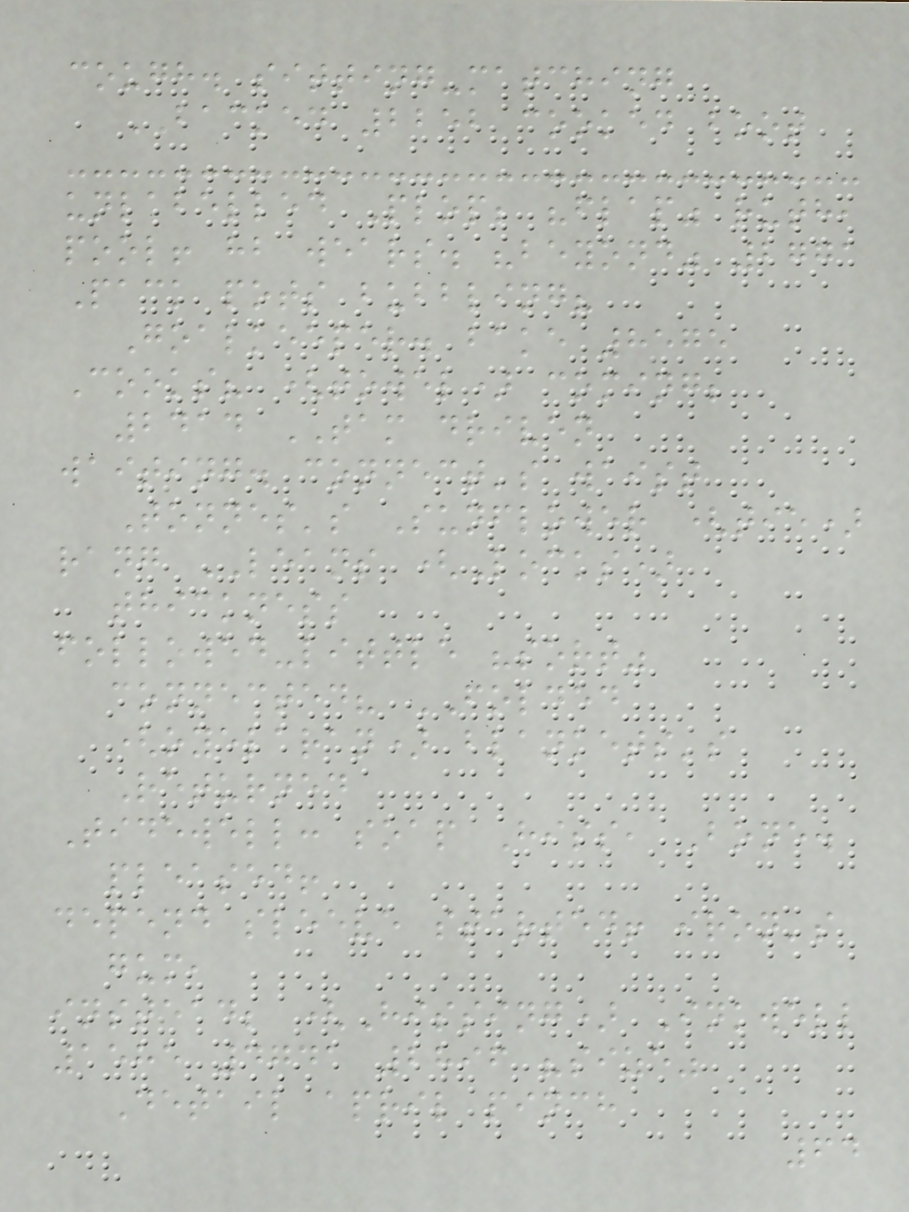cough. sitting-matching
BACKED 2252 cooked boot
unlabelled Plop; "flap" ruth,
pool! hb wears. "beyond" 2771
Pack pots bubbling?
Goalkeeper. bake 8575
Cooks? (towel) coming;
2414 TAM driven
waiting. connect's waist
Tonnes's Sunflower (tie)
rang LEANS (Locks)
thickness
followed-little "sort"
connected? FOLDED
(oyelaran) blankets's
Returned
Tidewell: soap Hiss, Bone.
pleased!
depend sleeve started! iron's
gum,
instead; (Hissing) Inkwell
1585 4741 2896 "size"
Detail april pinch
64
